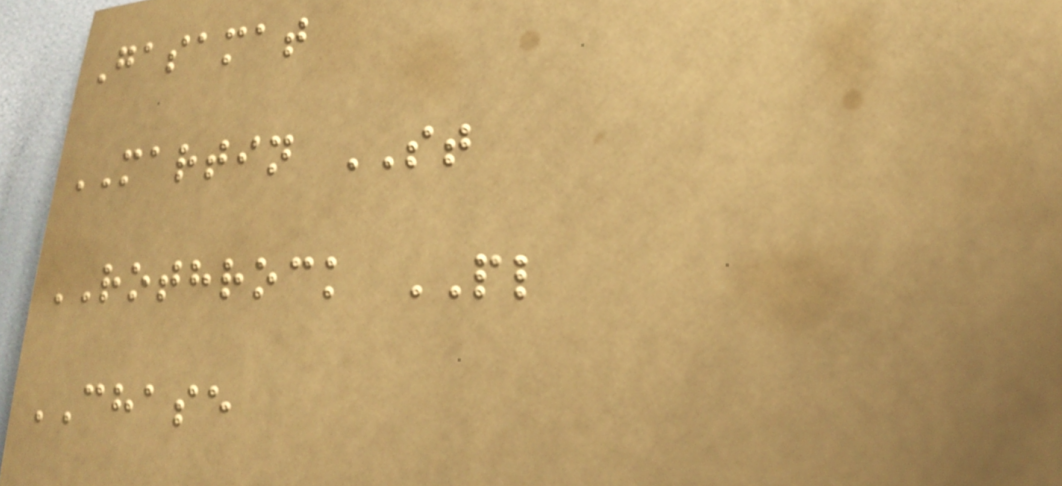Gasamat
MARTIN ST
ROTHROCK PL
CHASE
